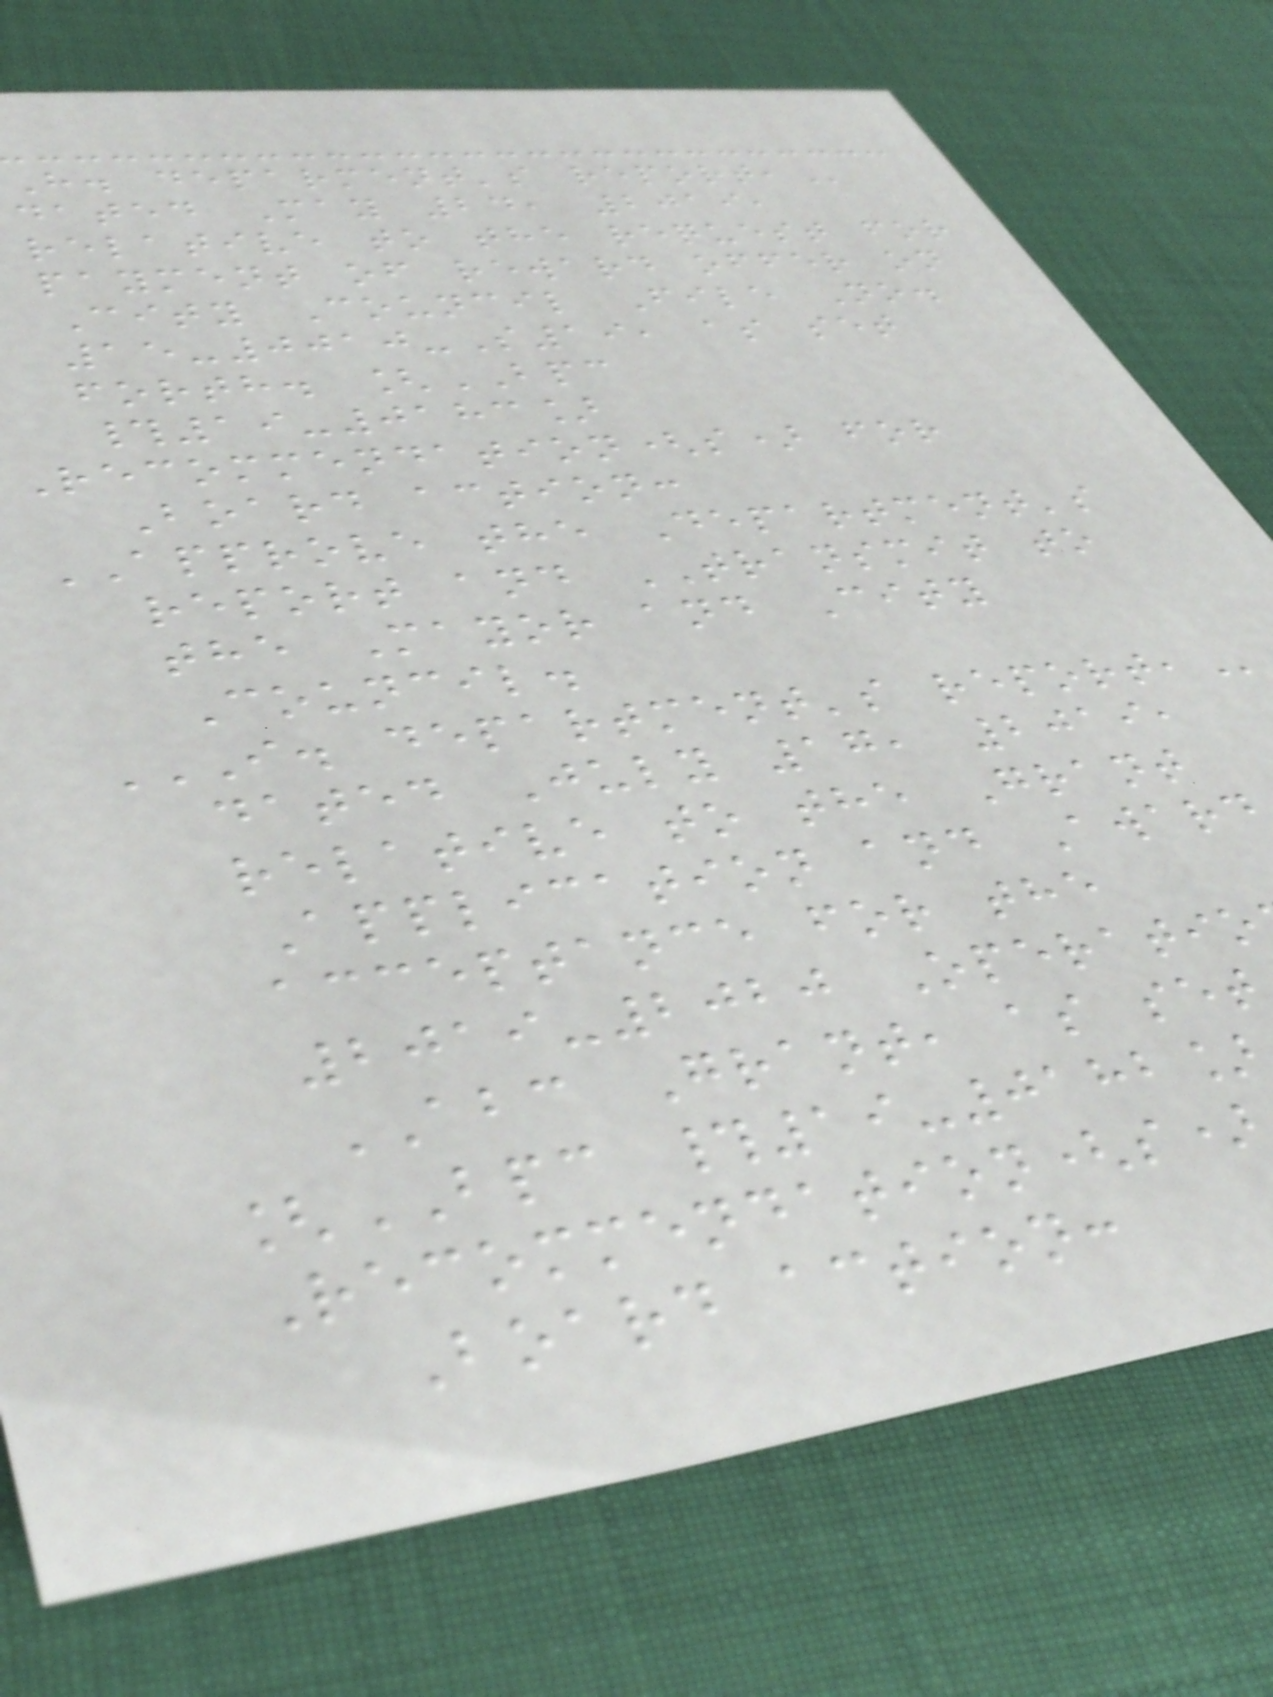H. deparment's
dated May 24, 2019,
relative to the request for
payment of reward offer on
City Council File No.
15-0010-S19, as set
forth. [BPC
#19-0183]
Recommendation(s) for
Board action:
APPROVE the Department's
report and TRANSMIT to
the Mayor and City
Council.
I. DEPARTMENT'S REPORT,
dated July 17, 2019,
relative to the Grant
Application and Award
acceptance for the
2019-2020 Operatio
ABC Grant, as set
[BPC #19-0182]
Recommendation(s)
Board action:
